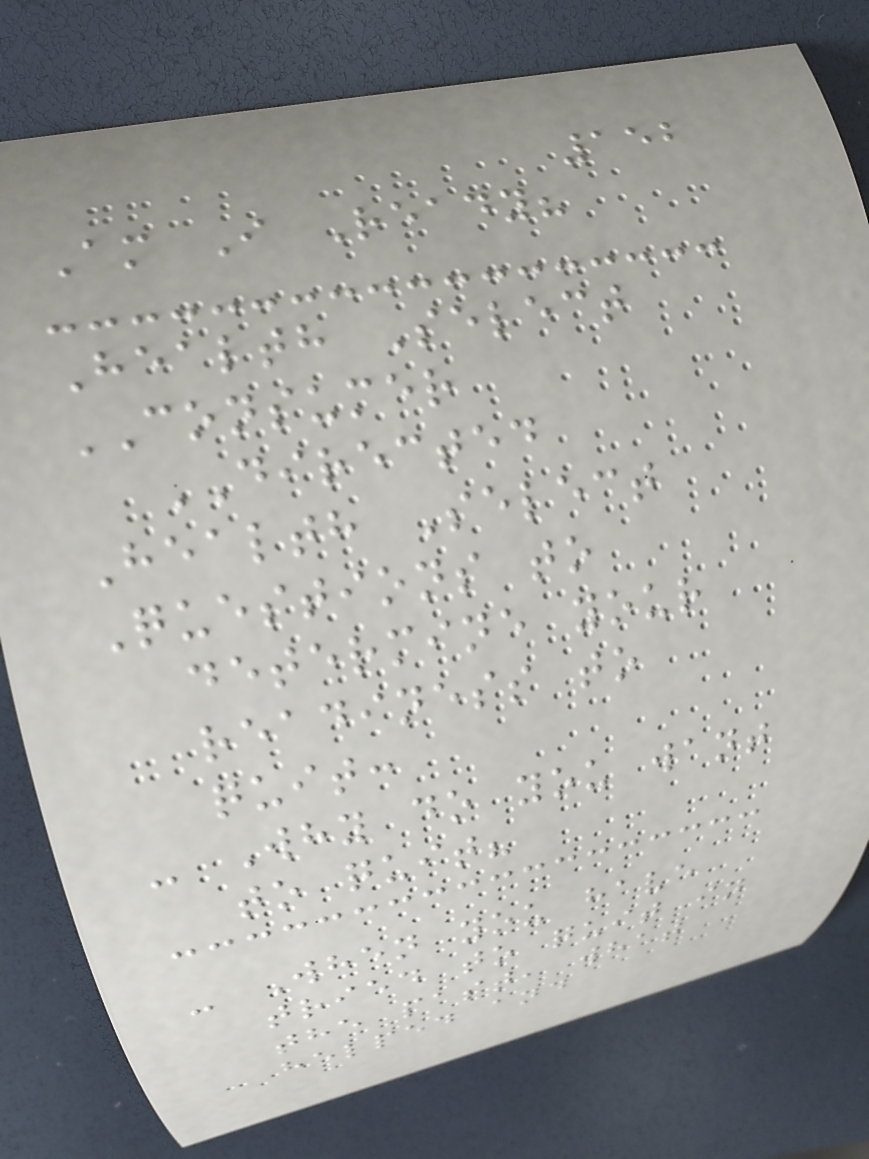152
Am I Ready?
Health Select
CONSUMER
DIRECTED
Health Select
Questions to
determine your
readiness to
quit:
- Why do you want
to quit?
- When you have
tried to quit in
the past, what
helped and
